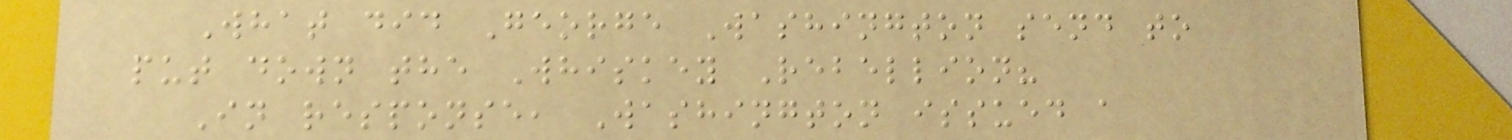What did George Washington send to
put down the Whiskey Rebellion?
In response, Washington issued a
